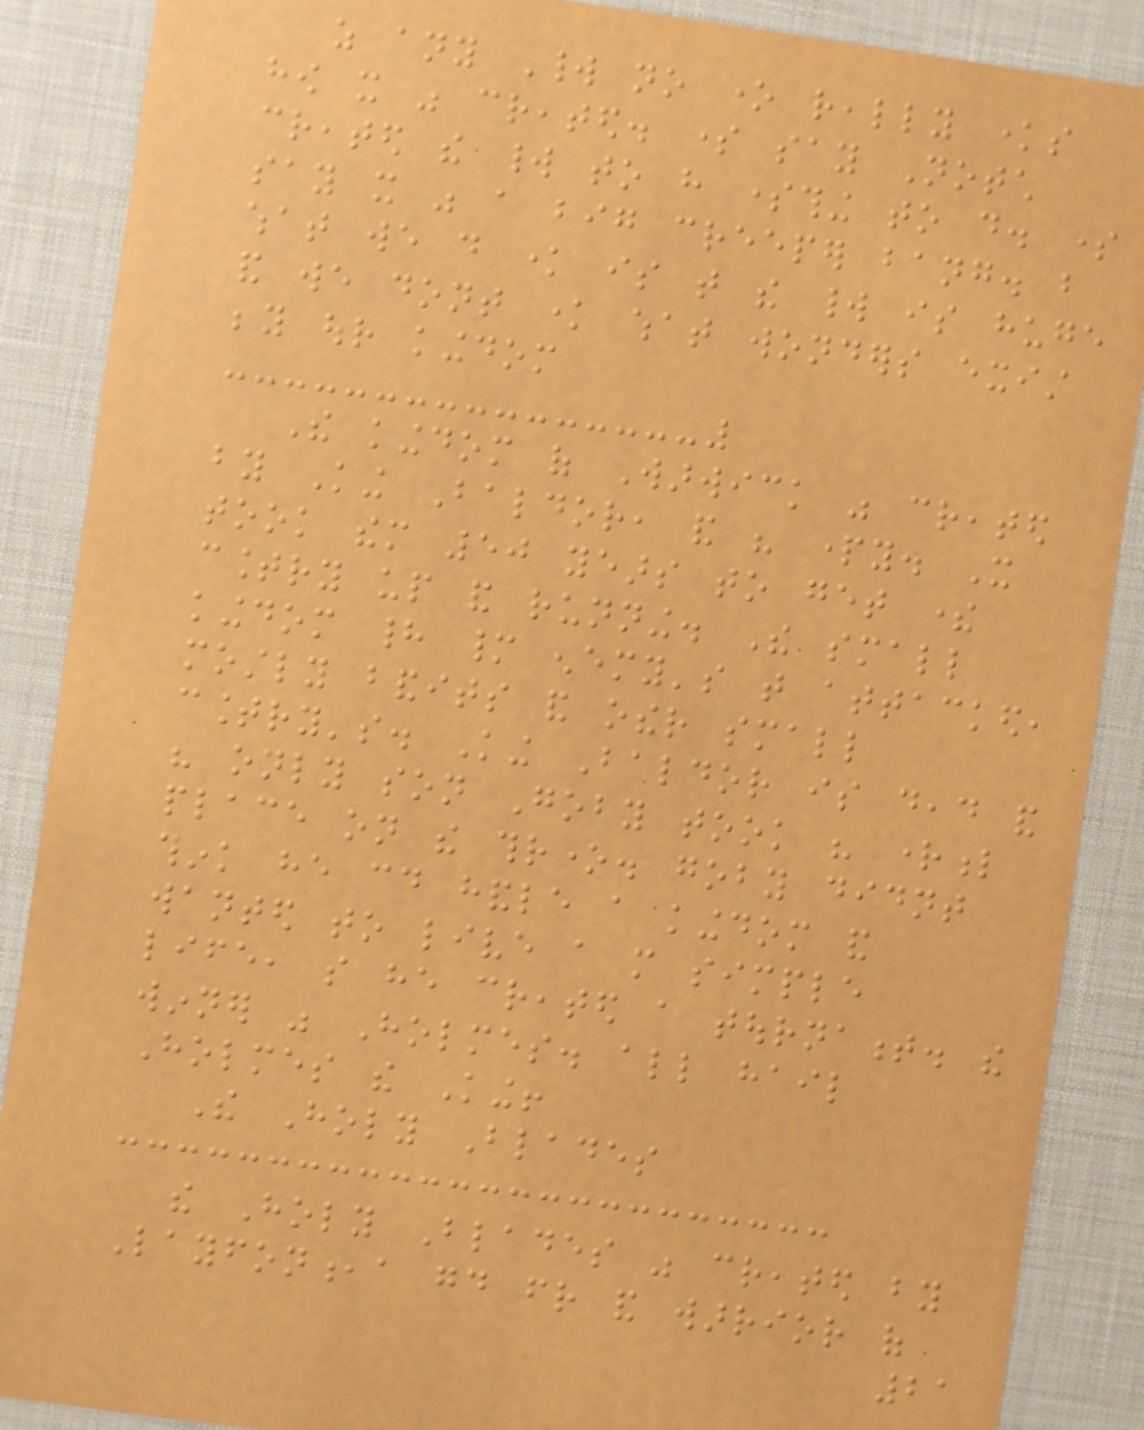as any World no one really knows
how it was created. some say Notch
created the world to have something to do. some
say it was a big creeper bang. but
what we do know is that the world is huge
and we dont know what wonders exist
beyond our kingdom
The kingdom of Warwick was created
by King Baldor, and his party. It
took them 50 years to get there
country up and running. The small
kingdom had many enemy's that attacked,
mostly bandits and other small
country's. King Baldor is dead and
his only son Goby took his rightful
place on the throne. goby didnt
think he could handle a kingdom and
wanted to live a more simple
life, so he created a tournament. the
winner was Holmes. all hail
Holmes the King!
The Holy Blades
the Holy Blades was created by
Layfon,a good friend and warrior of
21
